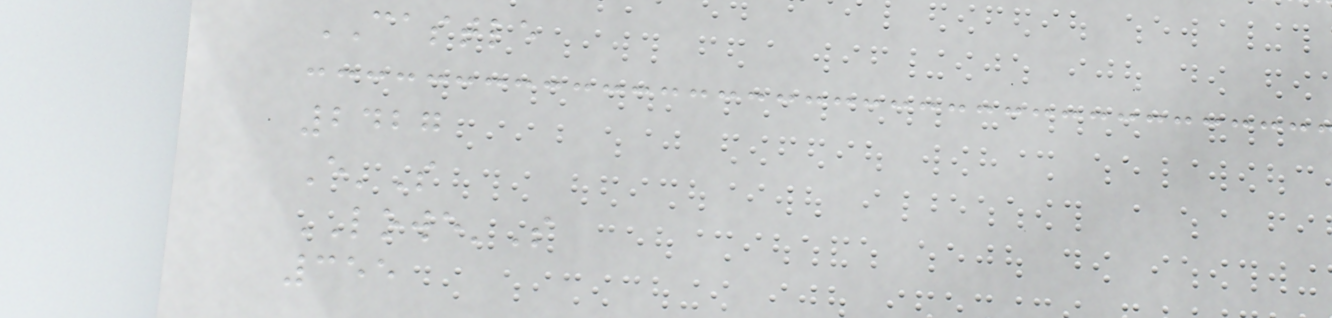CASTLE
2427
E'S
LOWE'S
355
